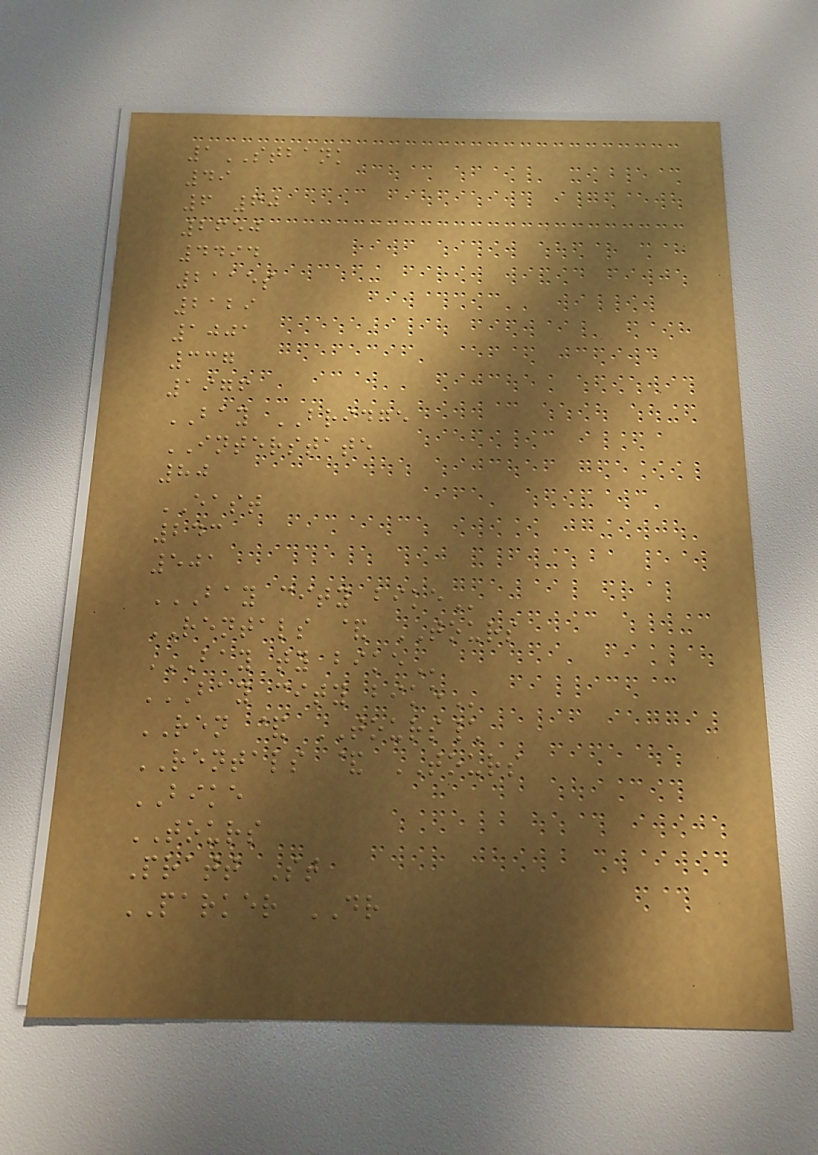1STBANK
49
6 60
2650
4494
2115s
2129
1001
337
1976
BAY BRIDGE
INTERSTATE
80
EAST
243
501
BAY CITY BIKE
RENTALS & TOURS
BAY TY BIKE
BAY CITY BIKE
REN & TOURS\
RENTALS & TOURS
BIKE
TOURS
Pratt St
PARKER DR
